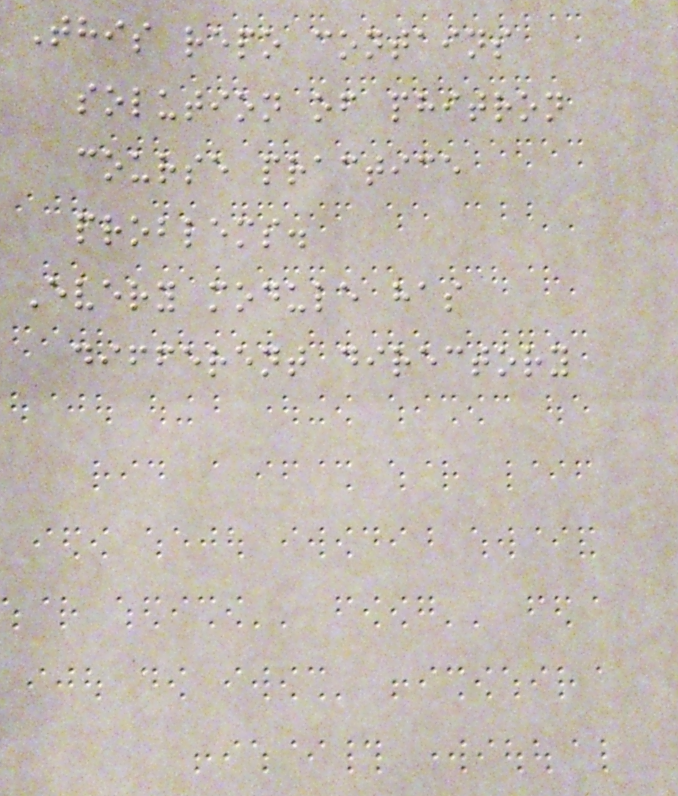This repo contains
solution of phitron
course practice
problems.
Every module has
different directory
